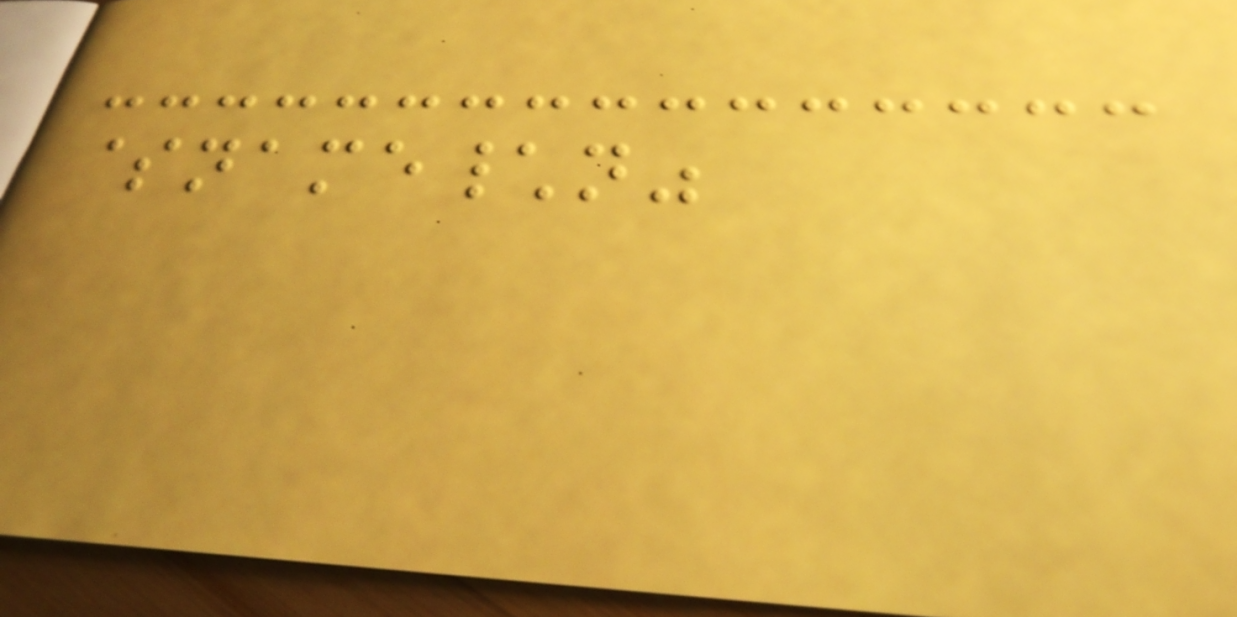$name\n"
